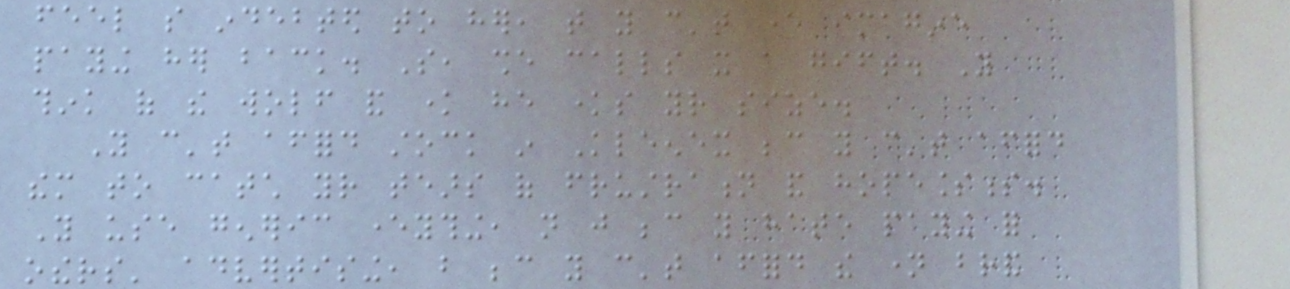feel so indebted to her, that you can't ever imagine
paying her back. So, she calls it a gift. You
think of the wolf and know he knows your size.
You can't afford stock in Kleenex because you can't afford
them to catch your tears of frustration and hopelessness.
You use generic everything, not just because you hate paying for
others' advertising, but because you can't afford the name brand
